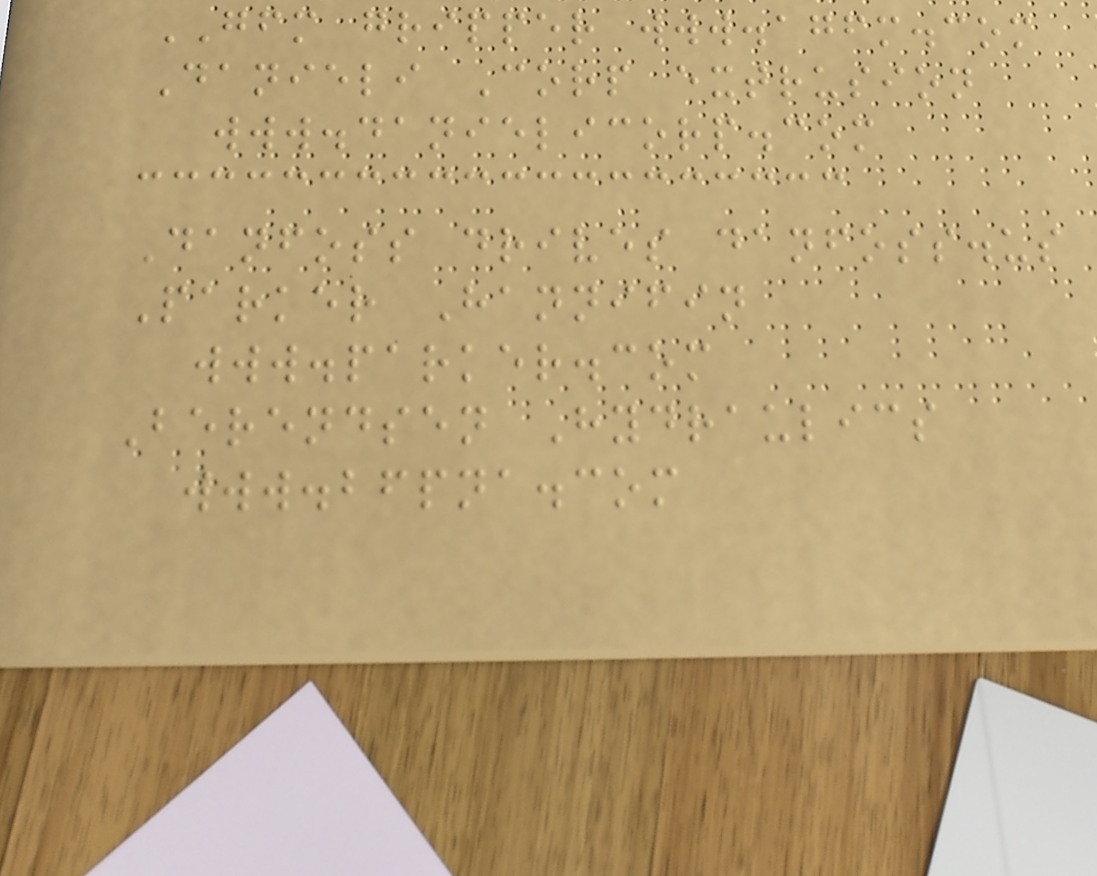GFM gripper www.agfm.com
Danieli Corp extrusion
www.danielicorp.com
Danfoss drives danfoss.us
Parker Hannifin
www.parker.com
Berendsen Hydraulics
www.bfpna.com
